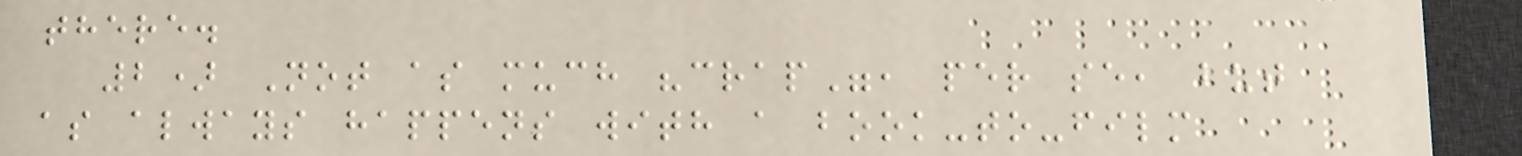there.
2) Not as much "crap", per se, but
as always happens with a book-to-film
